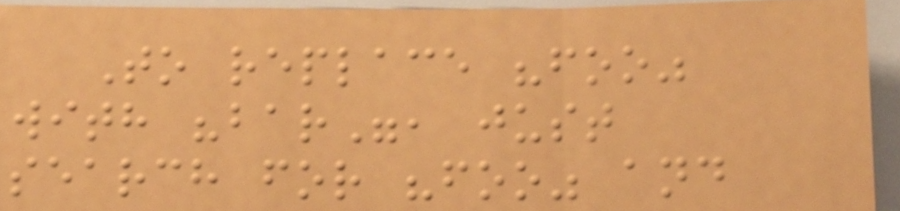To replace "foo"
with "bar", just
search for "foo" and
